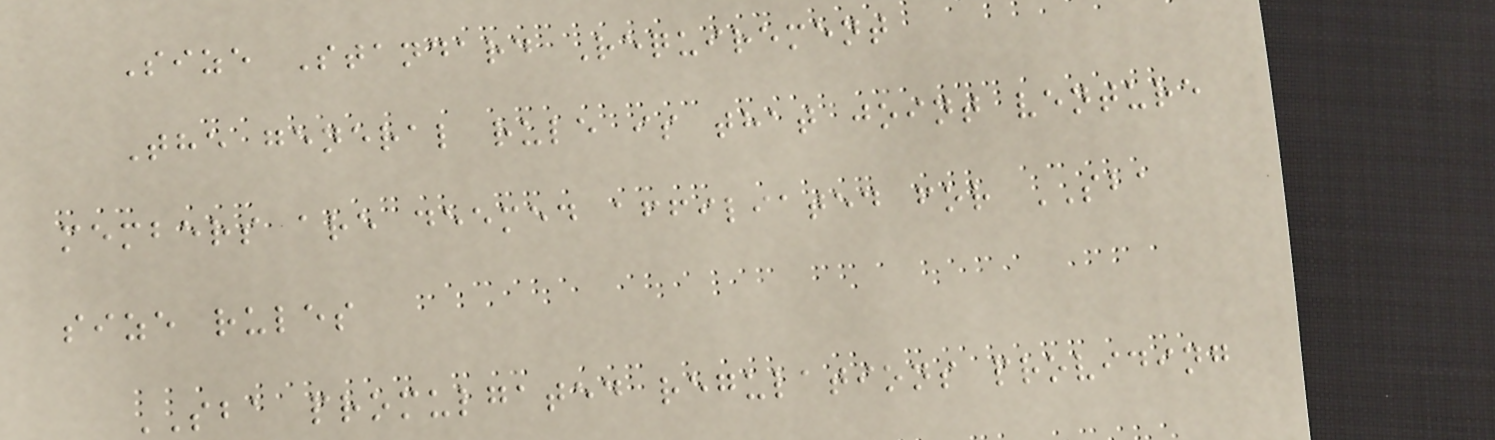Size Standard Requirement
The general rule is that joint venture
members are deemed affiliated for SBA
size rules
SBA promulgated regulations providing
